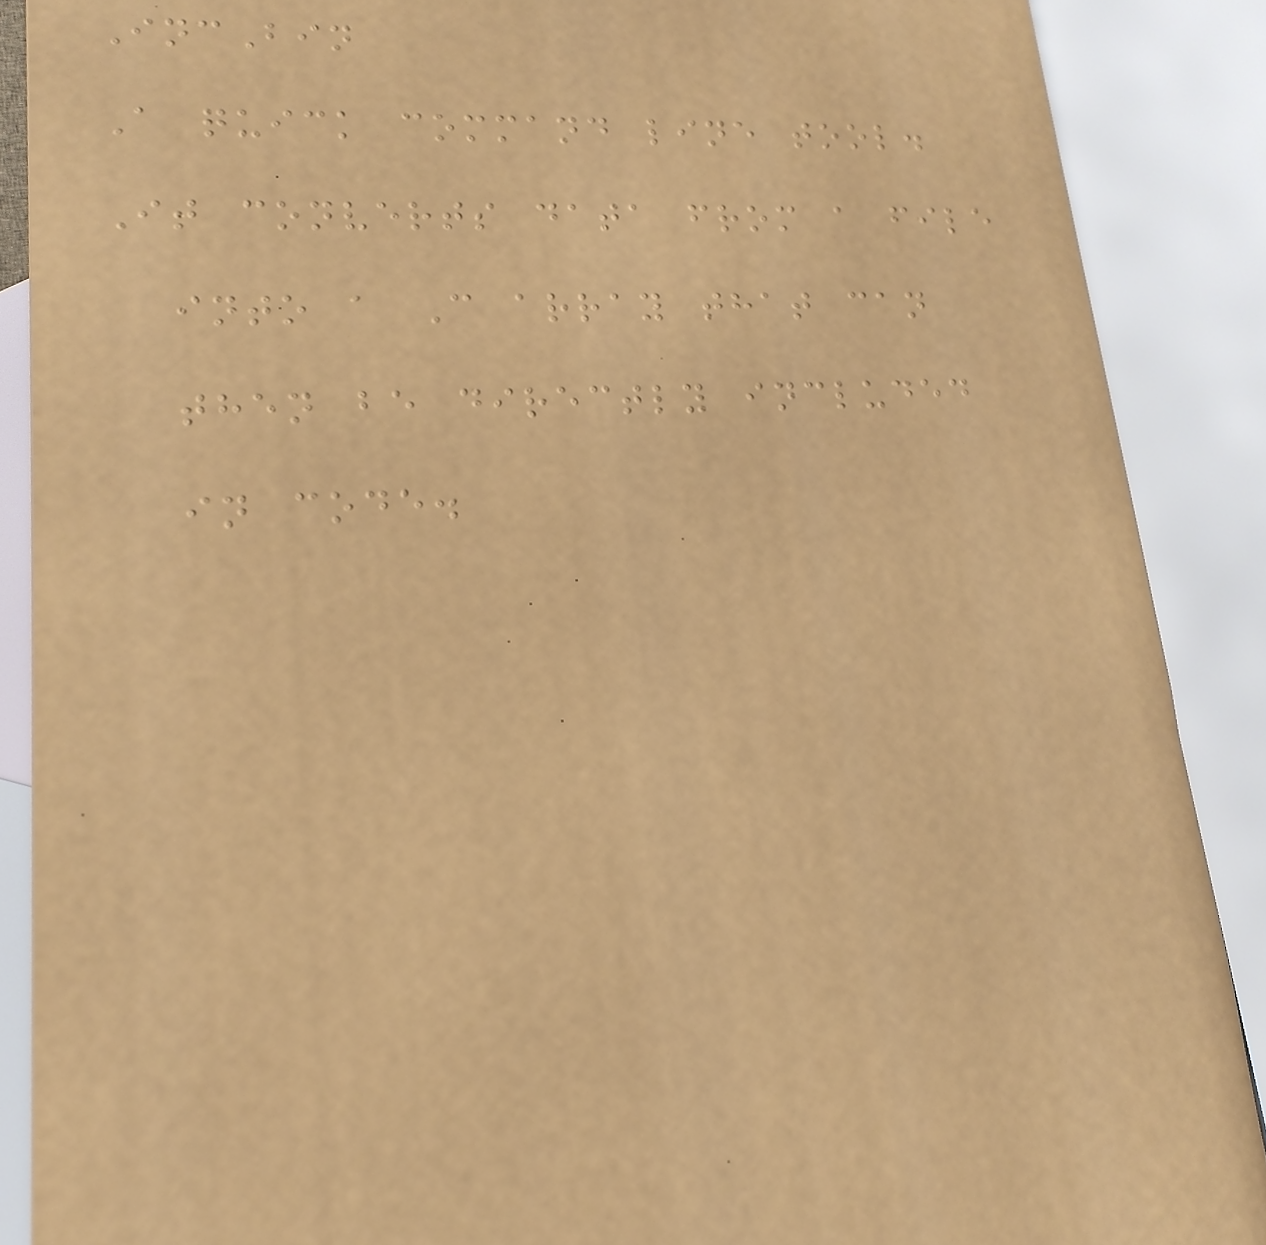IncBin
A quick command line tool.
It converts data from a file
into a C array that can
then be directly included
in code.
